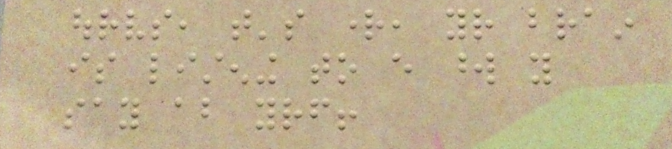ourselves, that's right, your brain
is listening to every word you
say about yourself!
